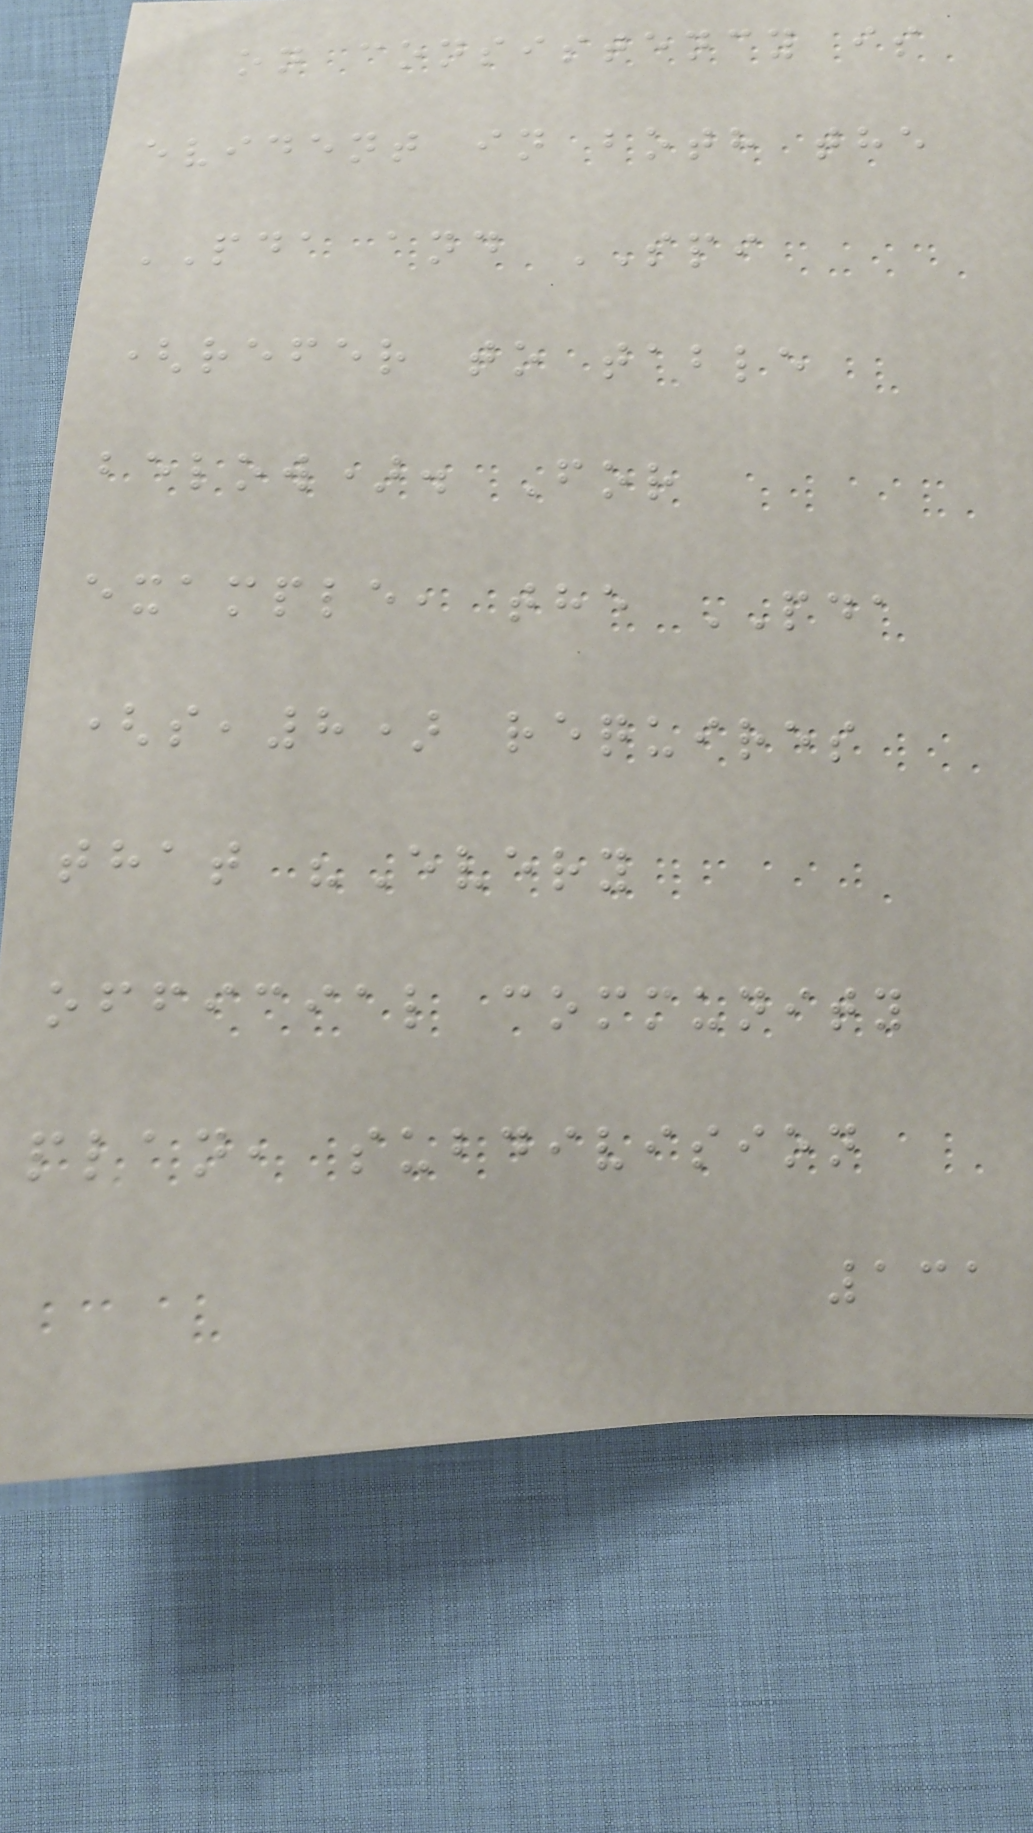on consistency is
evident in both the
PDA and SPI
(refer to table
below). For
example, the PDA
(s,8) requires
that "Every
official community
plan, subdivision
131
